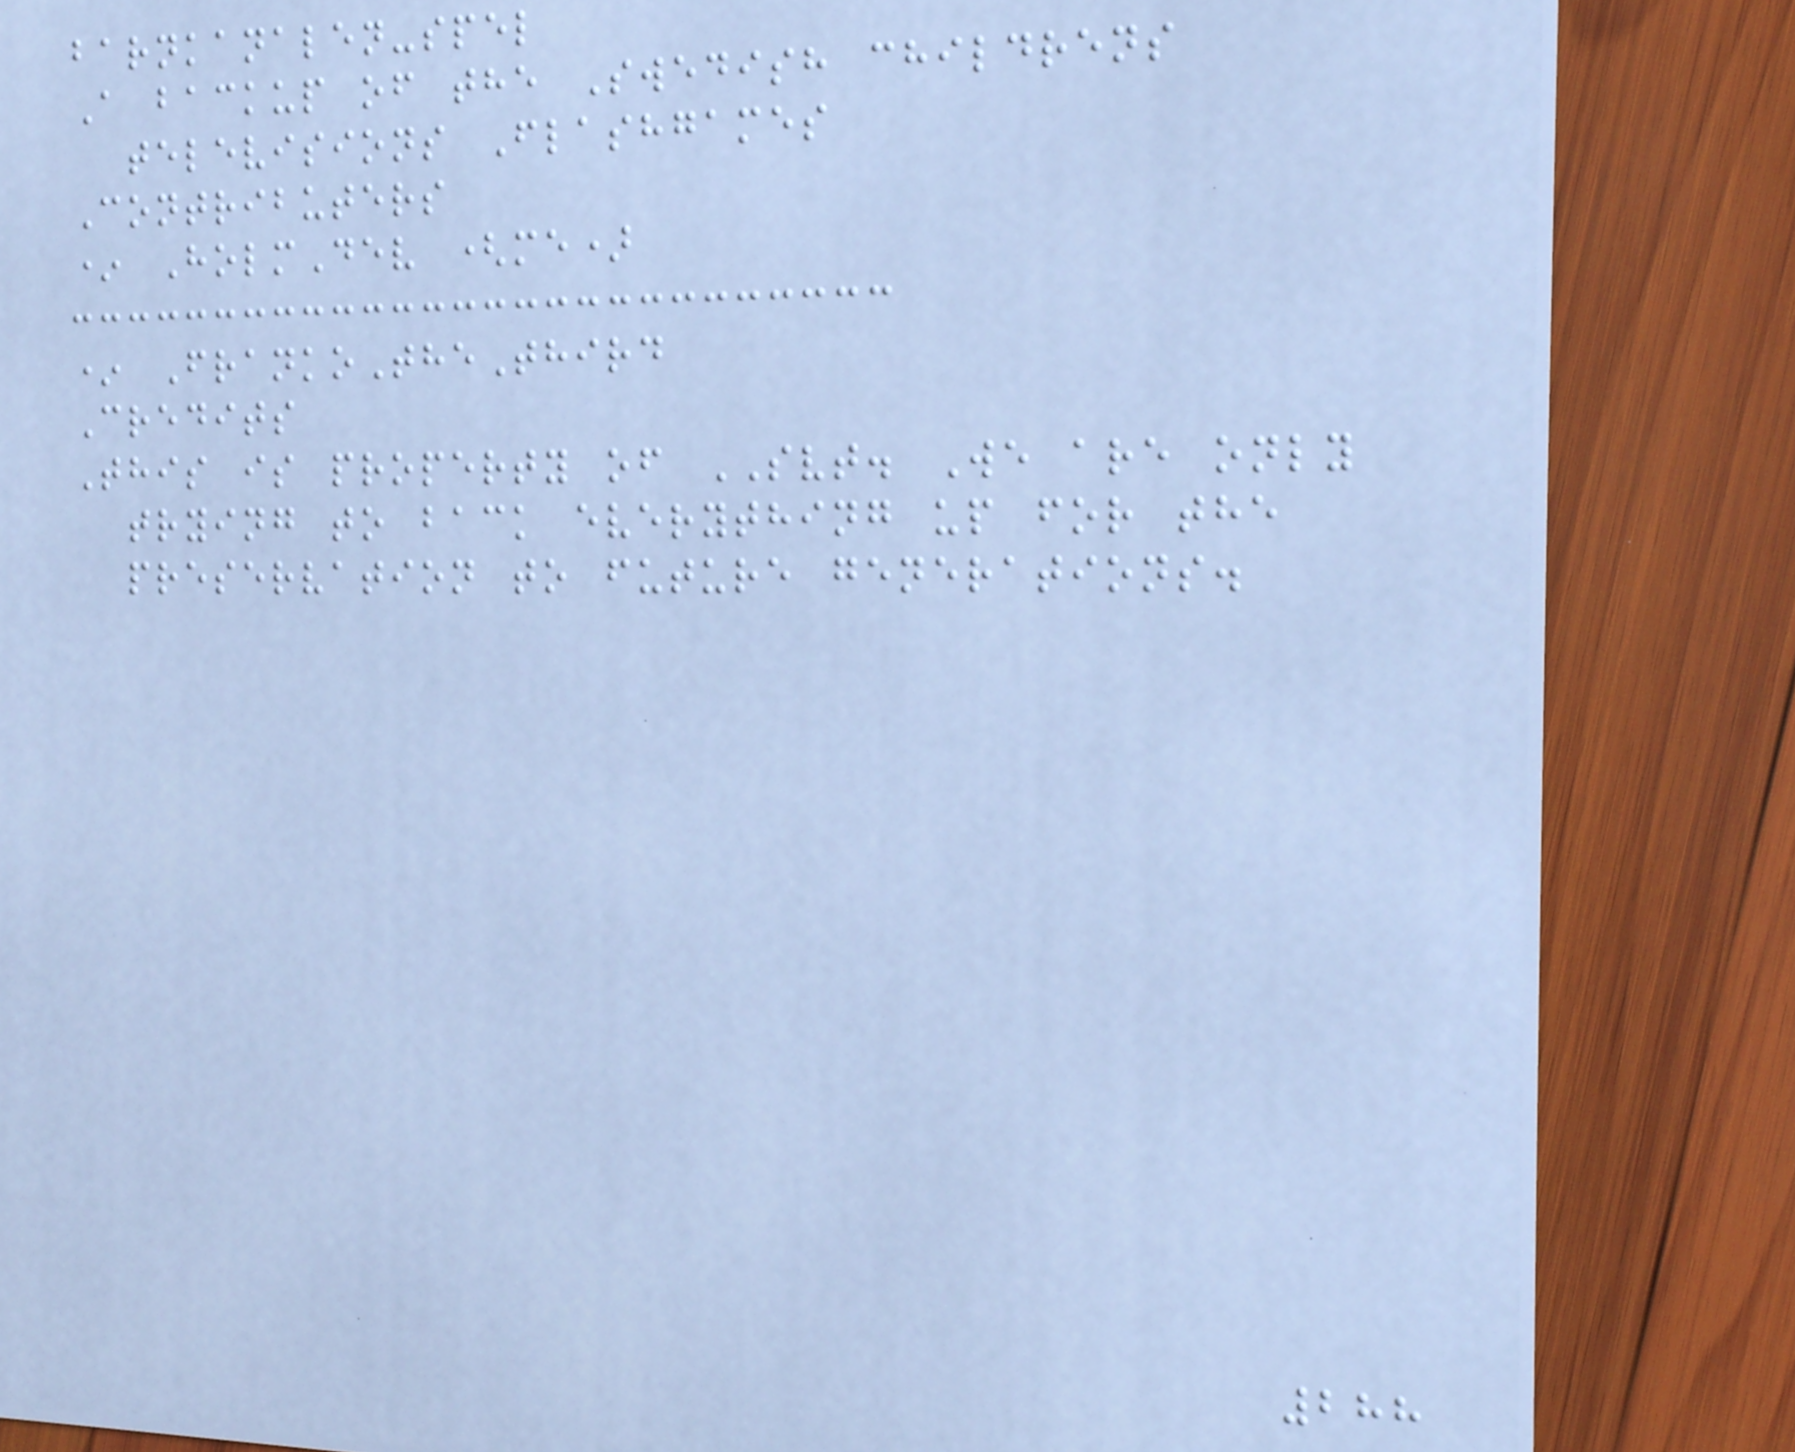barnkanalen-spel
A backup of the Swedish childrens
televisions Flashgames
Contributers
* HolmDev (me)
* FrankoTheThird
Credits
This is property of SVT. We are only
trying to back everything up for the
preservation to future generations.
288
